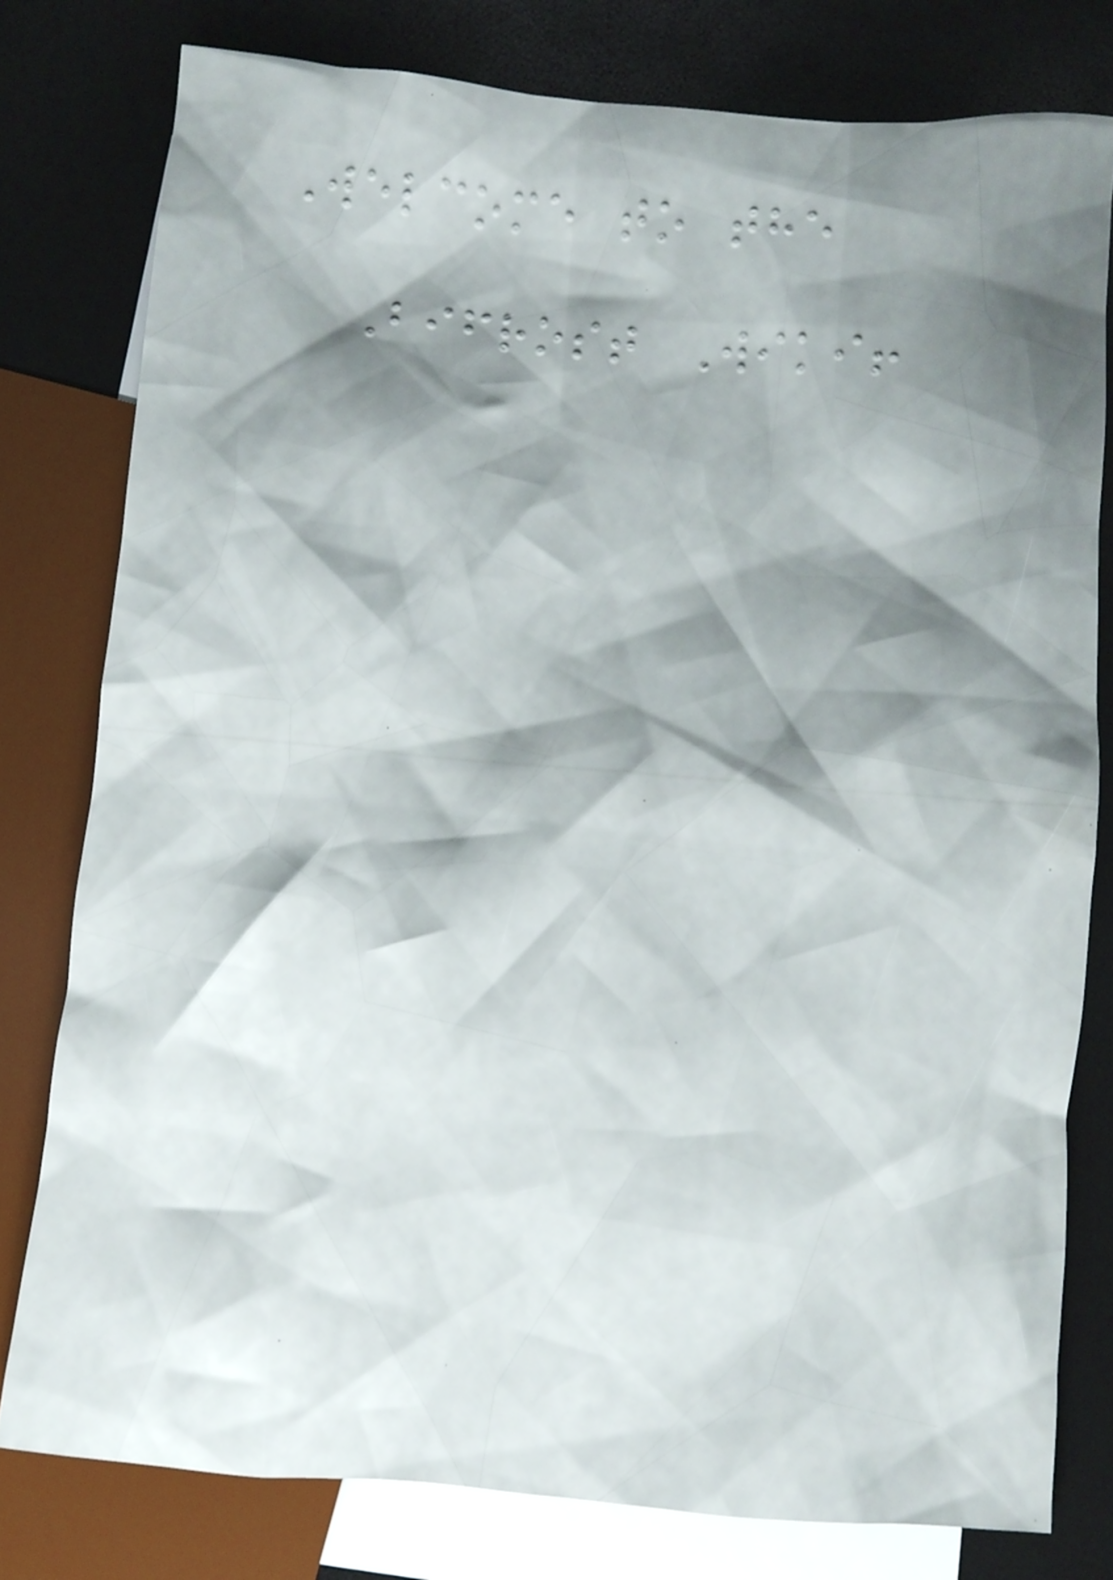Welcome to the
Bifrost Wiki!
